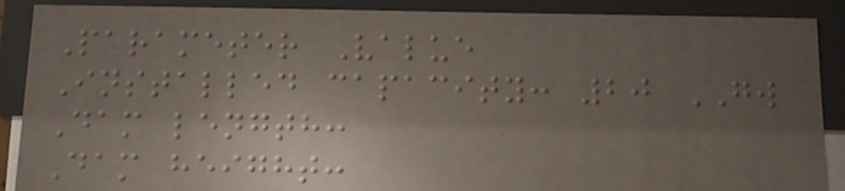Parameter Value
Installed capacity: 20 GW
Dam length:
Dam height:
